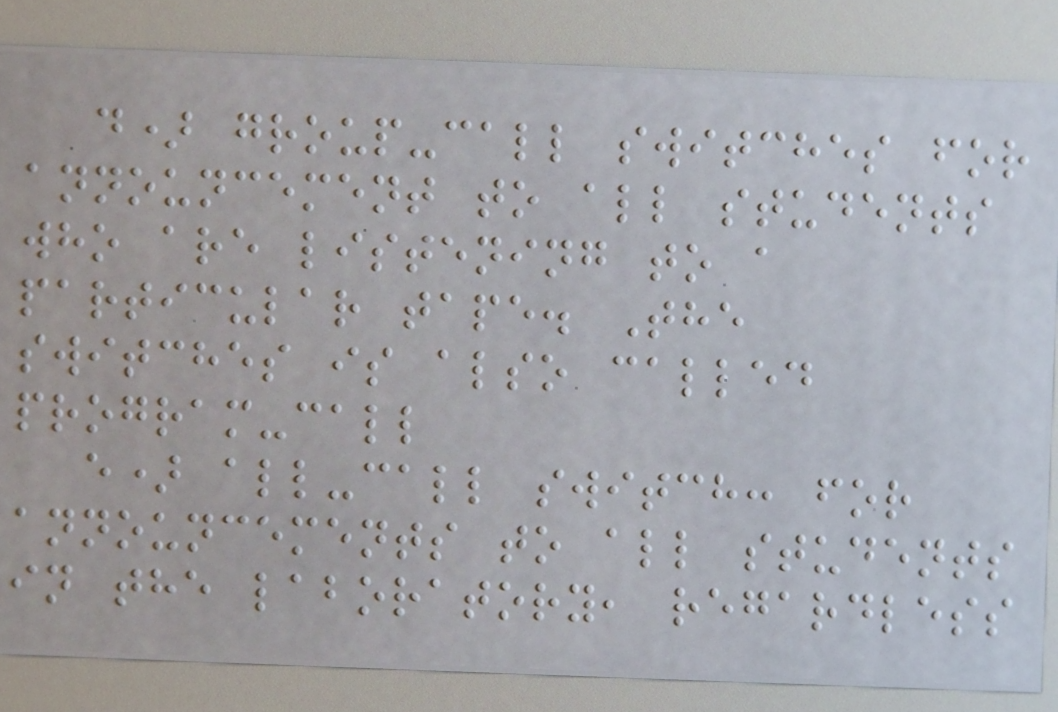d) group-call switches for
announcement to all students
who are listening to a
particular tape. The
switches is also called
program-call
e) all-call switch: for
announcements to all students
in the laboratory, regardless
